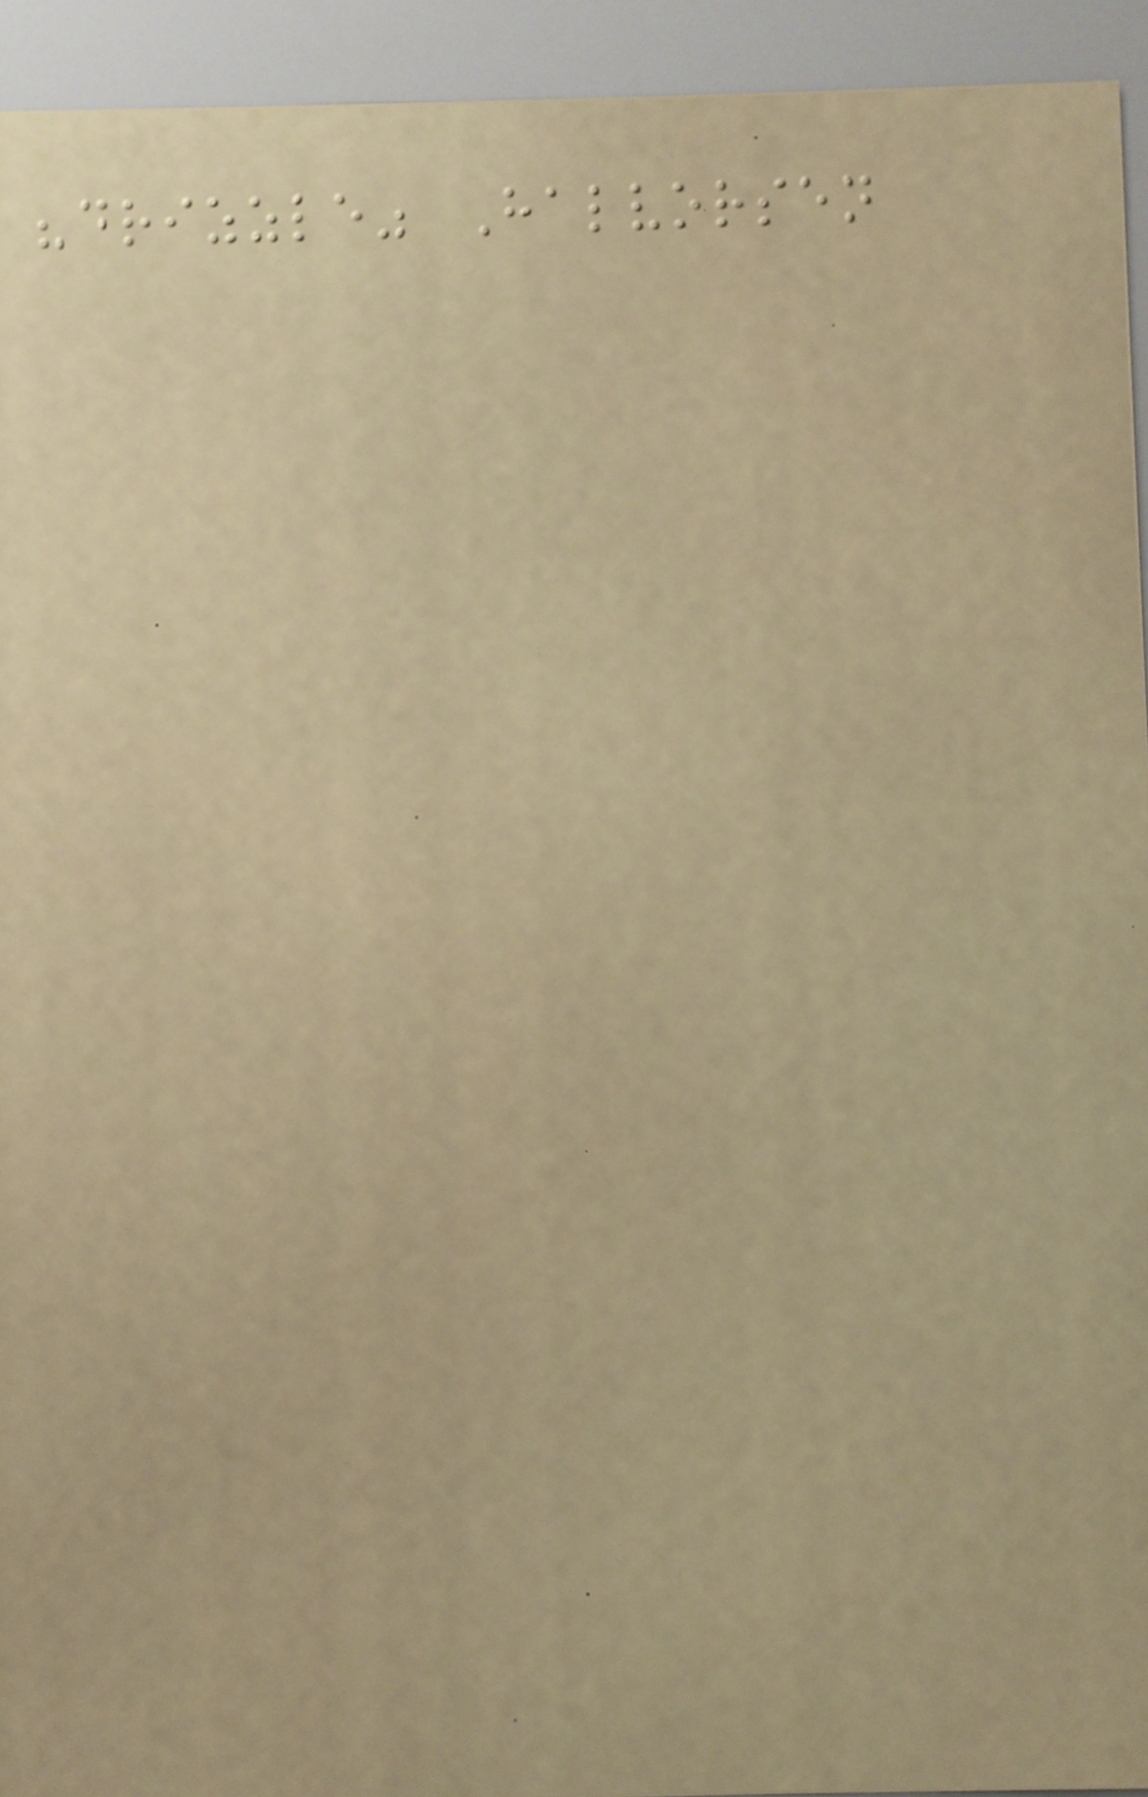"drizzle" Halvorsen
